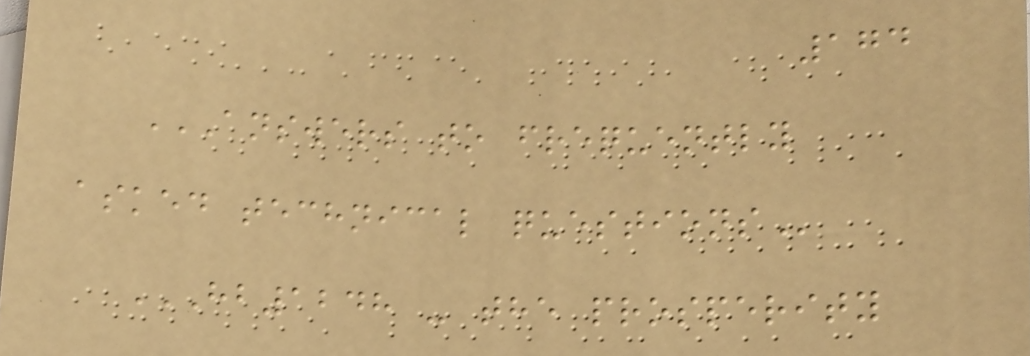174
ANSWERS TO FREQUENTLY
ASKED TECHNICAL QUESTIONS
HB1248 - THE PROSPERITY
